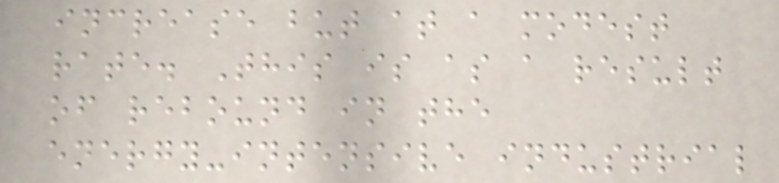increase but at a modest
rate. This is as a result
of rebound in the
energy-intensive industrial
